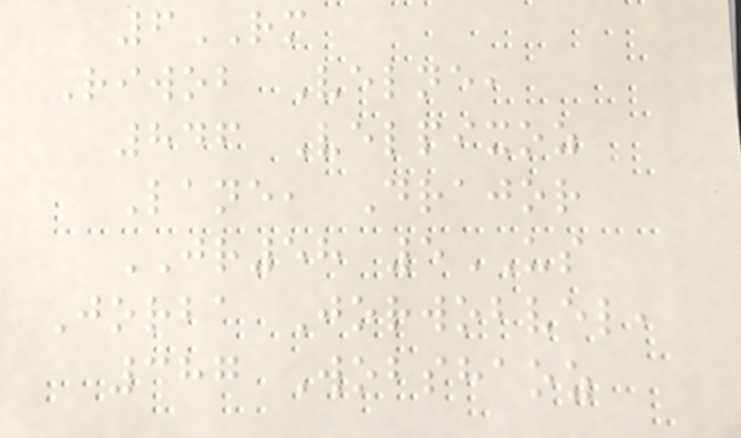6RM
Riwob Velne,
846 Velpixoz
Lane, Drajor
JR58 5US
Jorba Jorwobvel,
387 Wobshaoz
